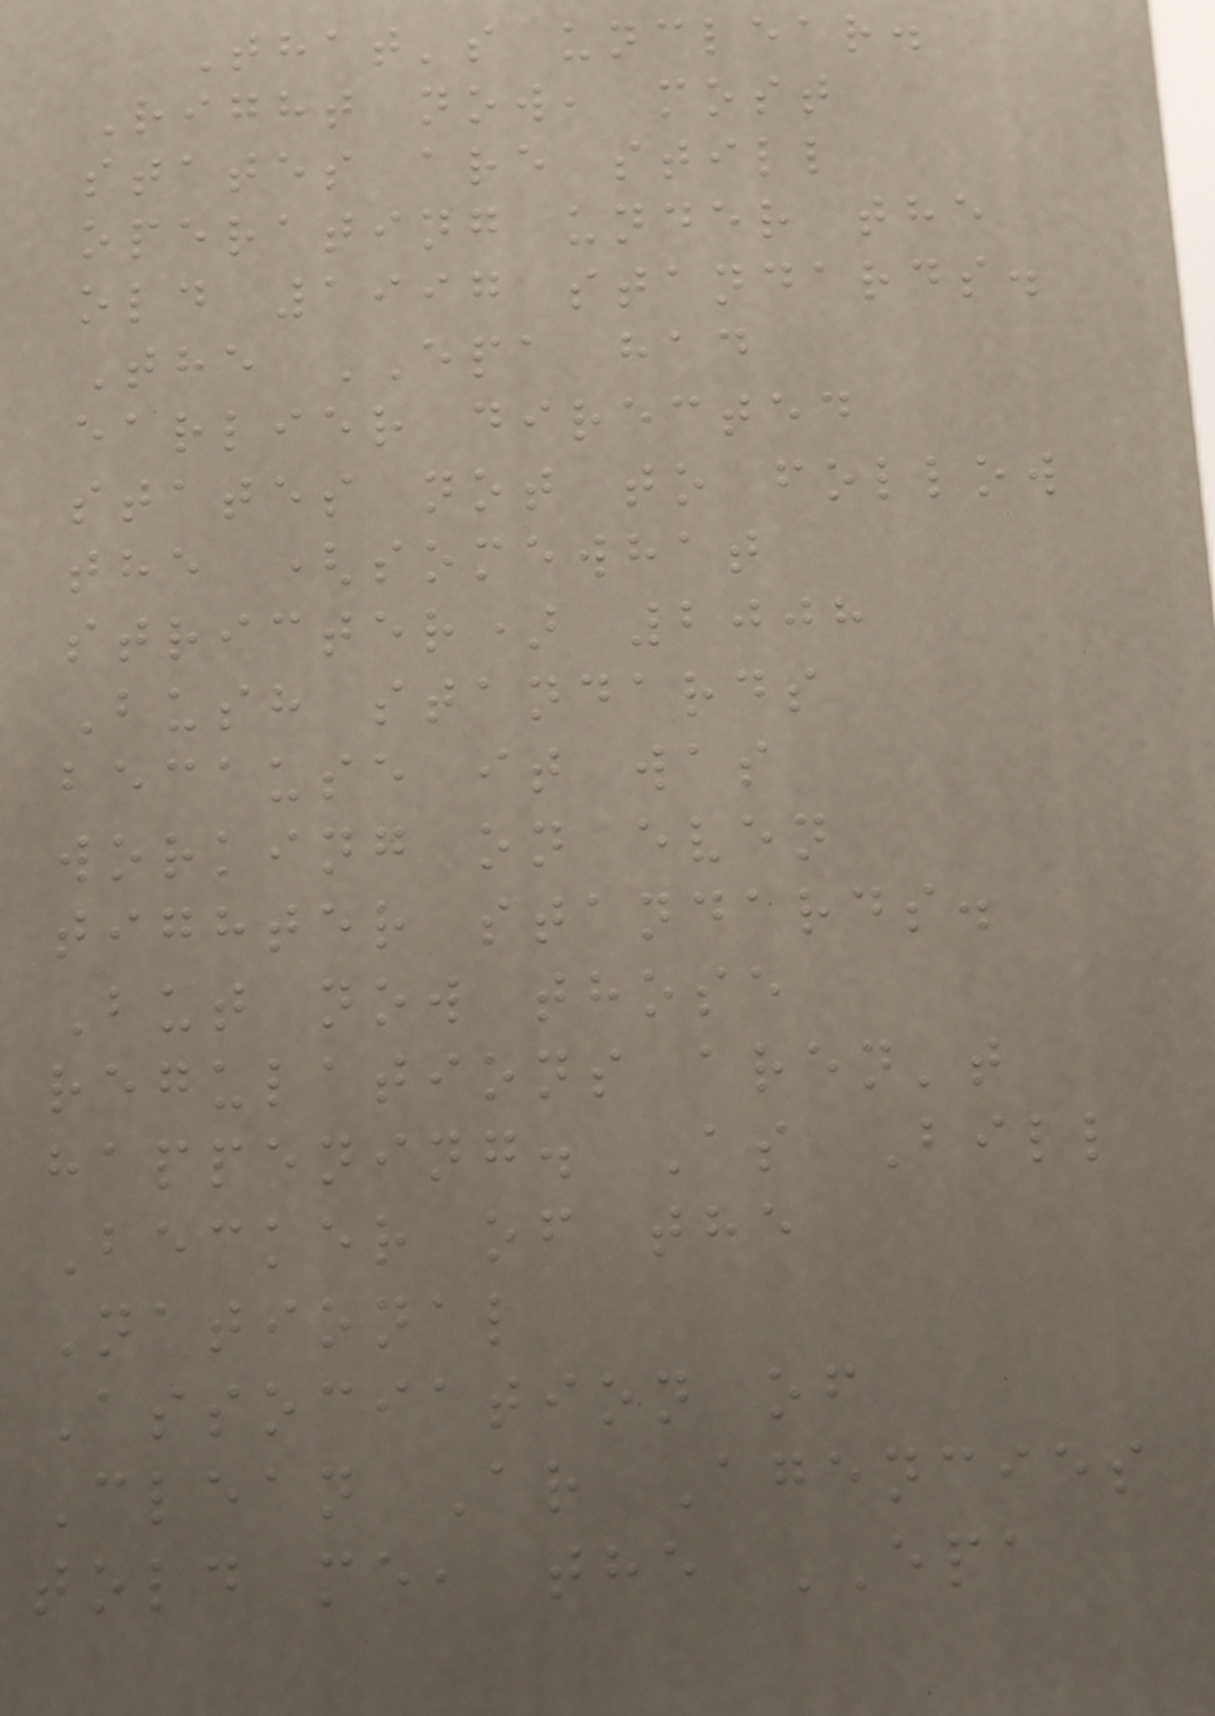That's unclear.
Right now, most
states are still
operating under the
old 1997 standards.
The EPA had
earlier directed
states not to follow
the (somewhat
stricter) 2008
Bush standards
because it was
working on even
tighter standards.
But now those
regulations aren't
happening. As Bill
Becker of the
National
Association of
Clean Ar Agencies
told me, the EPA
